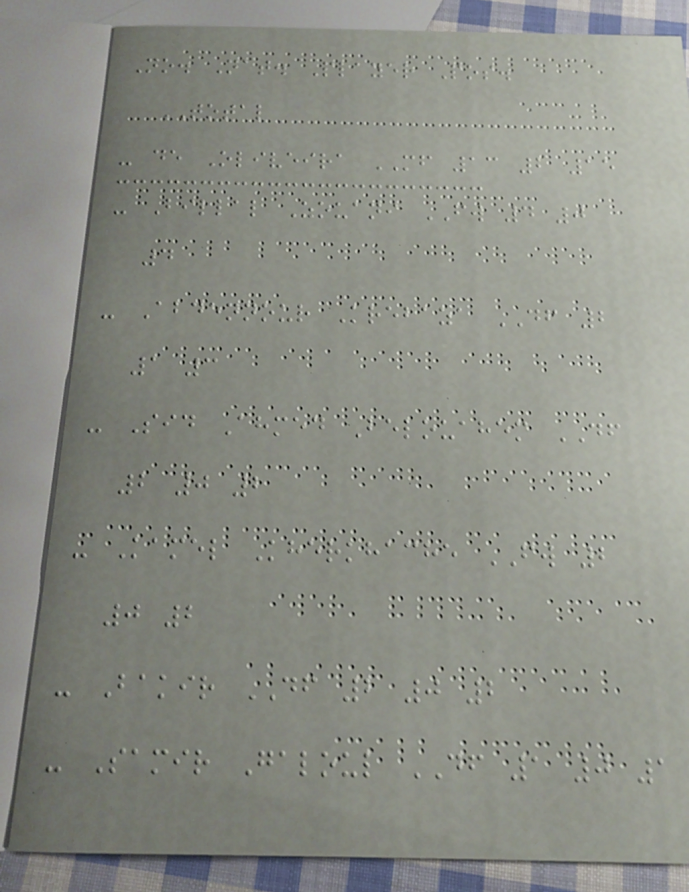No. Nat. Player Pos.
TOTAL
- de Oliveira MF 13 2 15
- Billal Zouani FW 4 0
4
- Abdennour Krebaza DF 2
1 3
- Sid Ahmed Belouahem DF
2 0 2
- Kamel Kherkhache FW 2
0 2
- Bakir DF 2 0 2
- Samir Galoul DF 1 0 1
